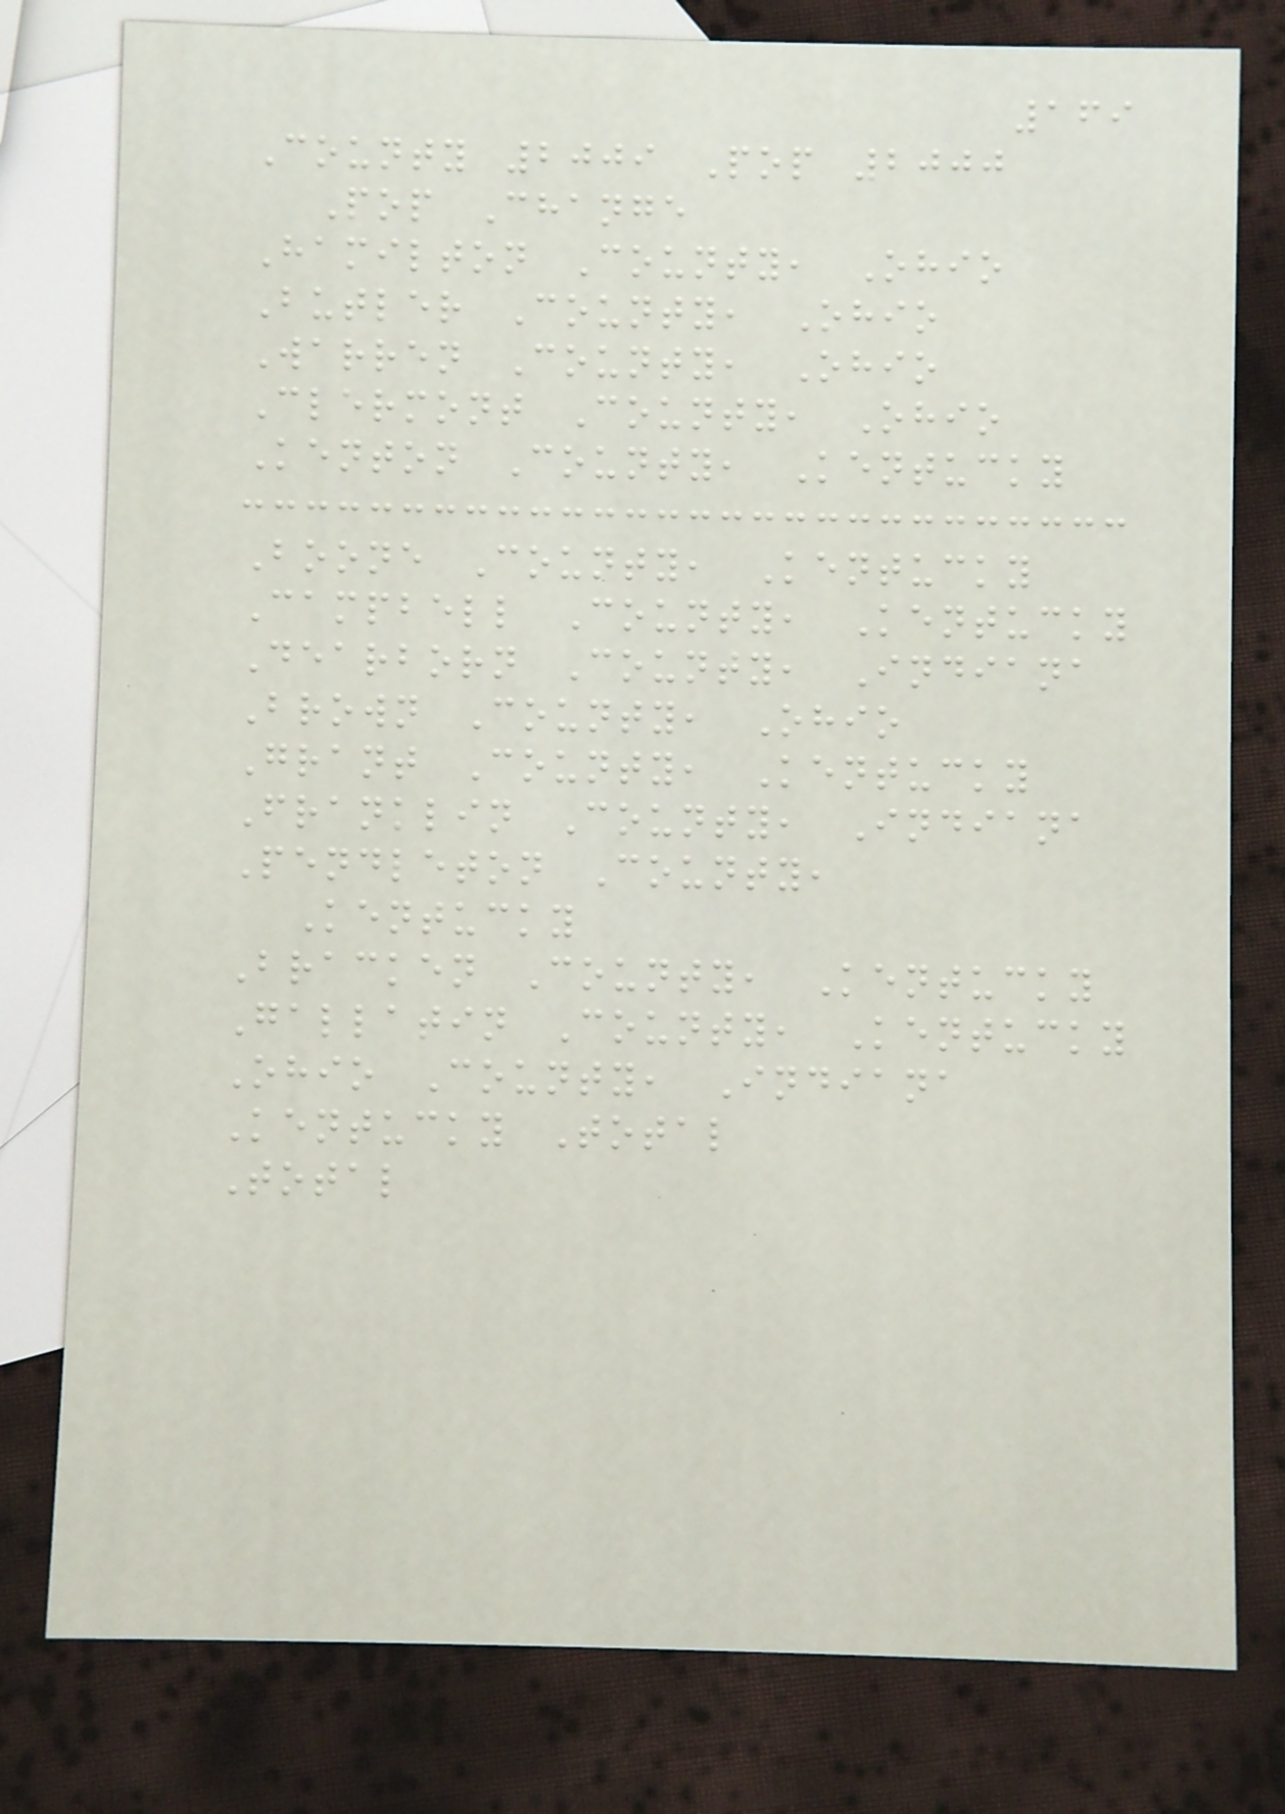169
County 2009 Pop 2000
Pop Change
Hamilton County, Ohio
Butler County, Ohio
Warren County, Ohio
Clermont County, Ohio
Kenton County, Kentucky
Boone County, Kentucky
Campbell County, Kentucky
Dearborn County, Indiana
Brown County, Ohio
Grant County, Kentucky
Franklin County, Indiana
Pendleton County,
Kentucky
Bracken County, Kentucky
Gallatin County, Kentucky
Ohio County, Indiana
Kentucky Total
Total
